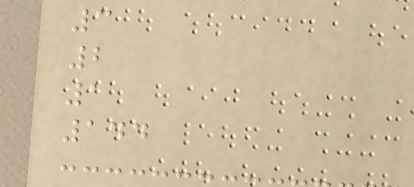3
2
1
144
